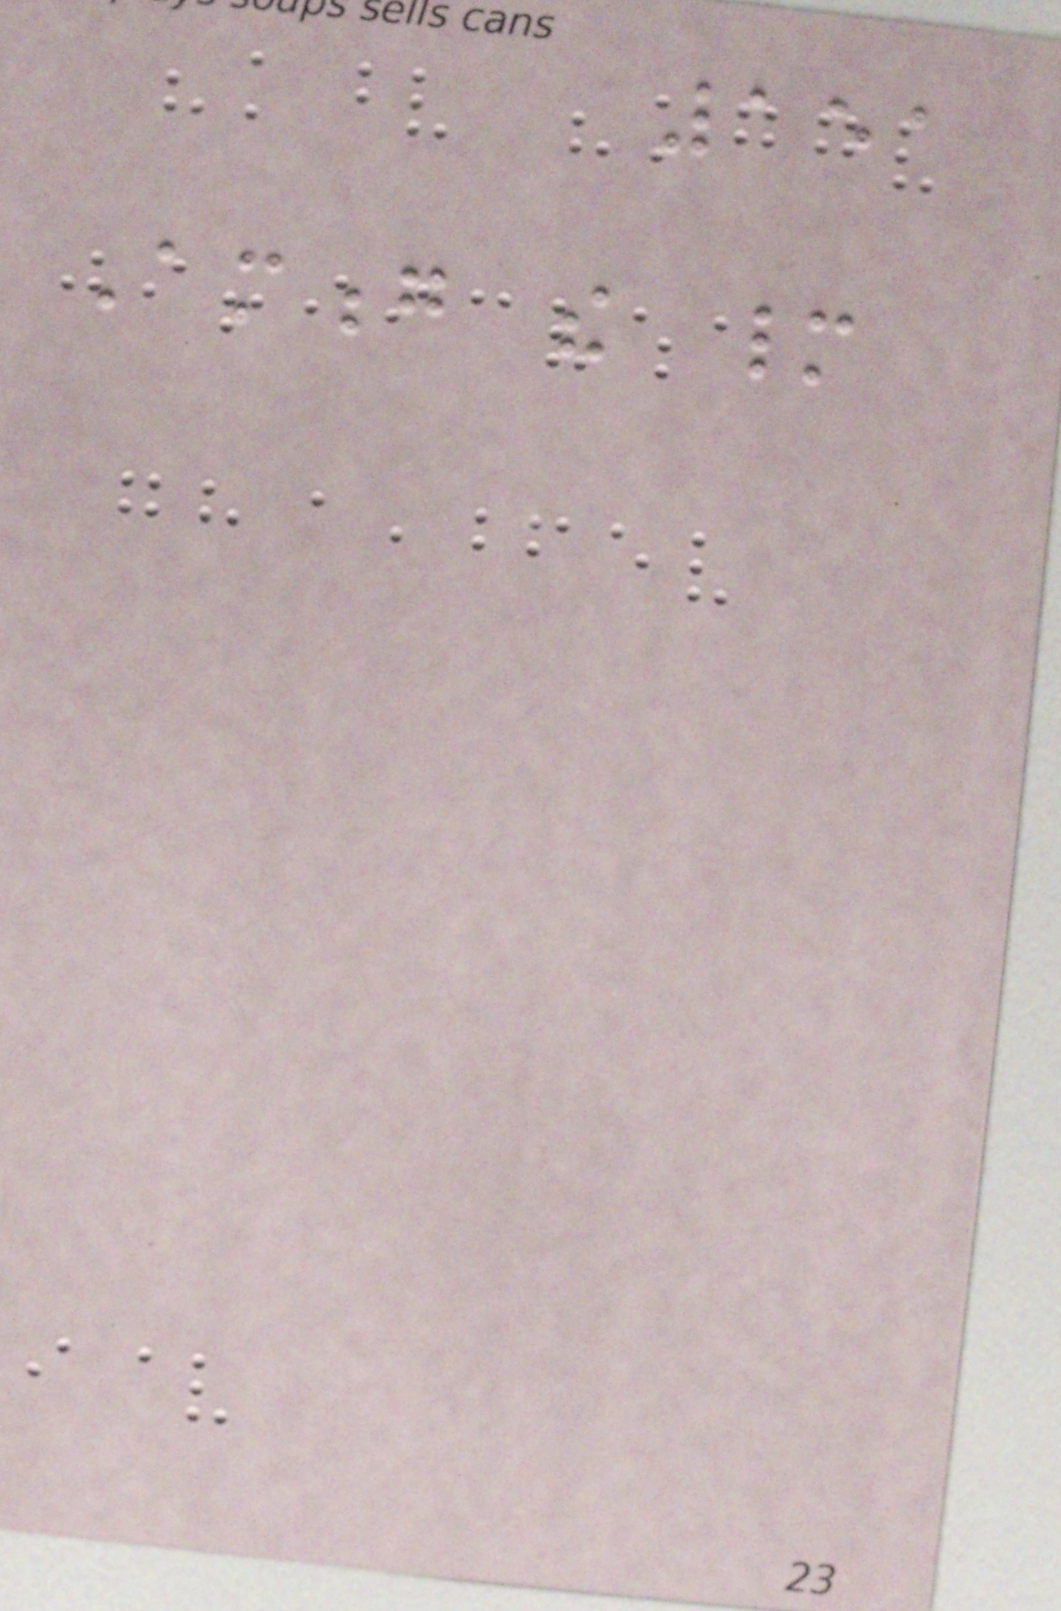151
Among the many
